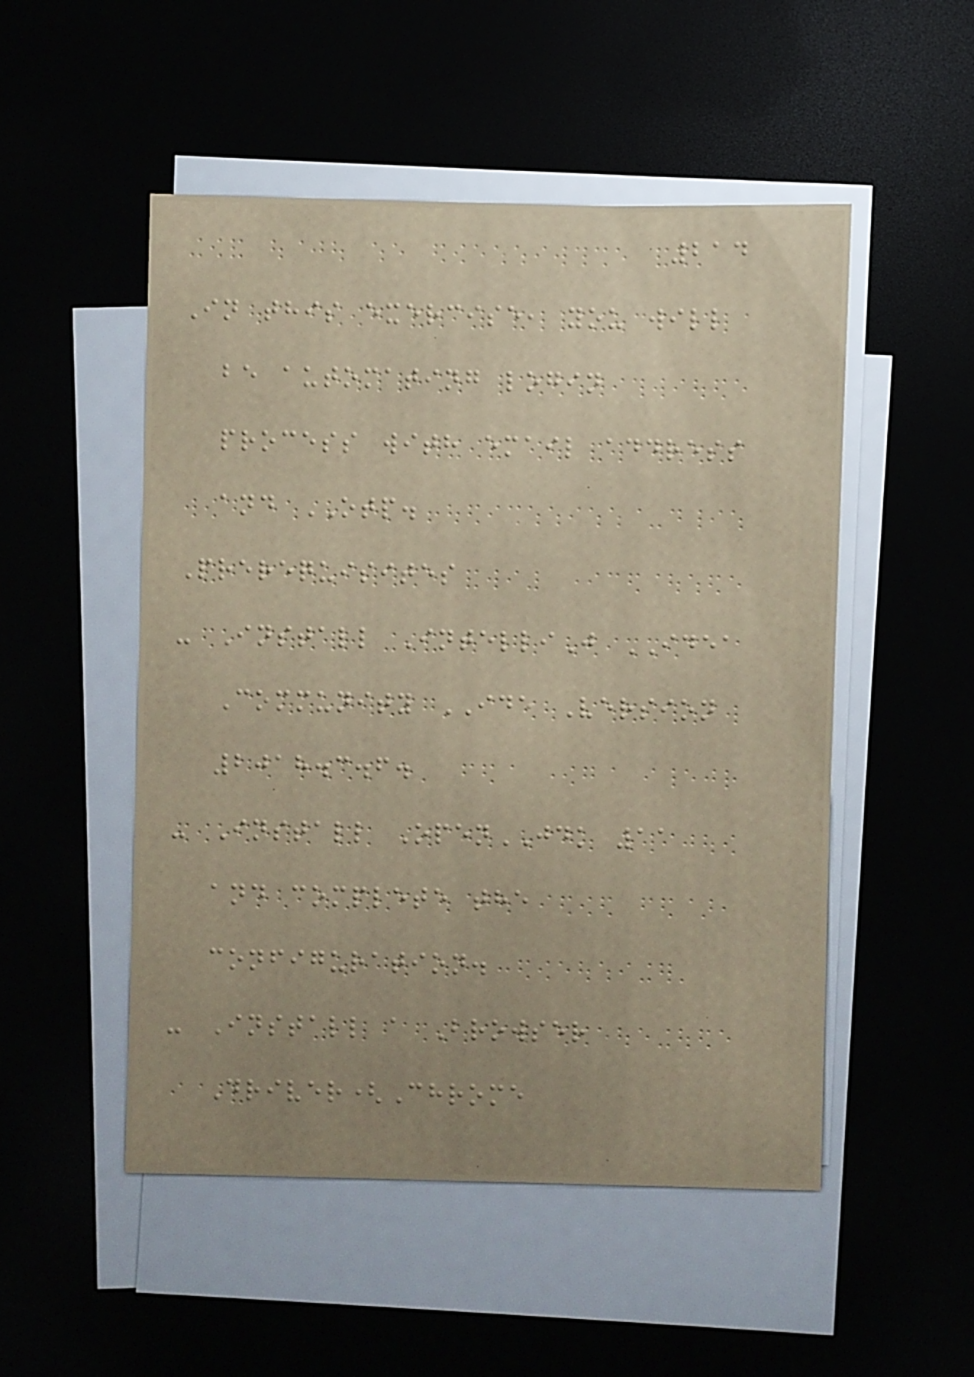214
In this exercise, you will
be automating login
process with email address
and OTP.
Prerequisites
- Install IntelliJ IDEA
Community IDE Version
2018.3.6.
- Install OpenJDK 11
and complete the
configuration.
- Install a Browser
Driver(Chrome
